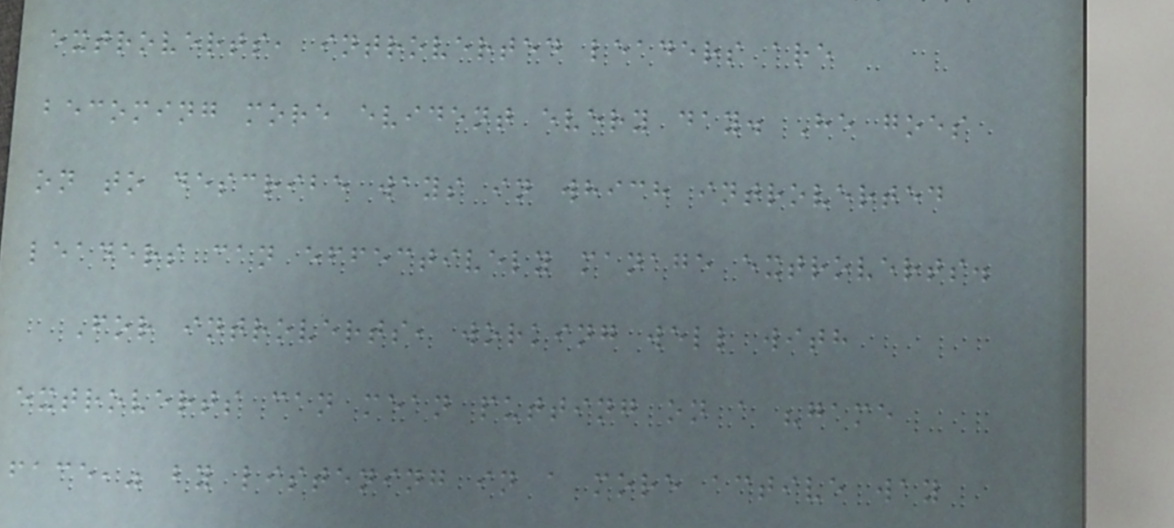extroverts, introverted leaders are
becoming more evident every day. He goes
on to describe ways in which introverted
leaders can effectively manage extroverts.
For introverts, working well with
extroverts can mean putting on a "game
face," by listening in a more active way
